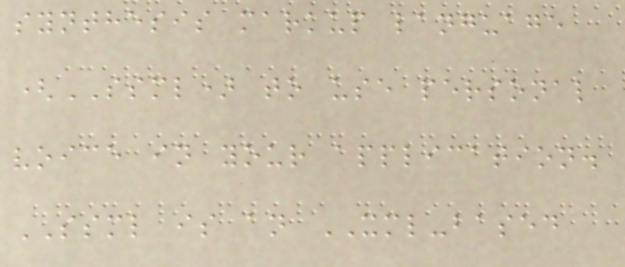synthesis markup language
(SSML) to use personal
voice in your application.
SSML is an XML-based
